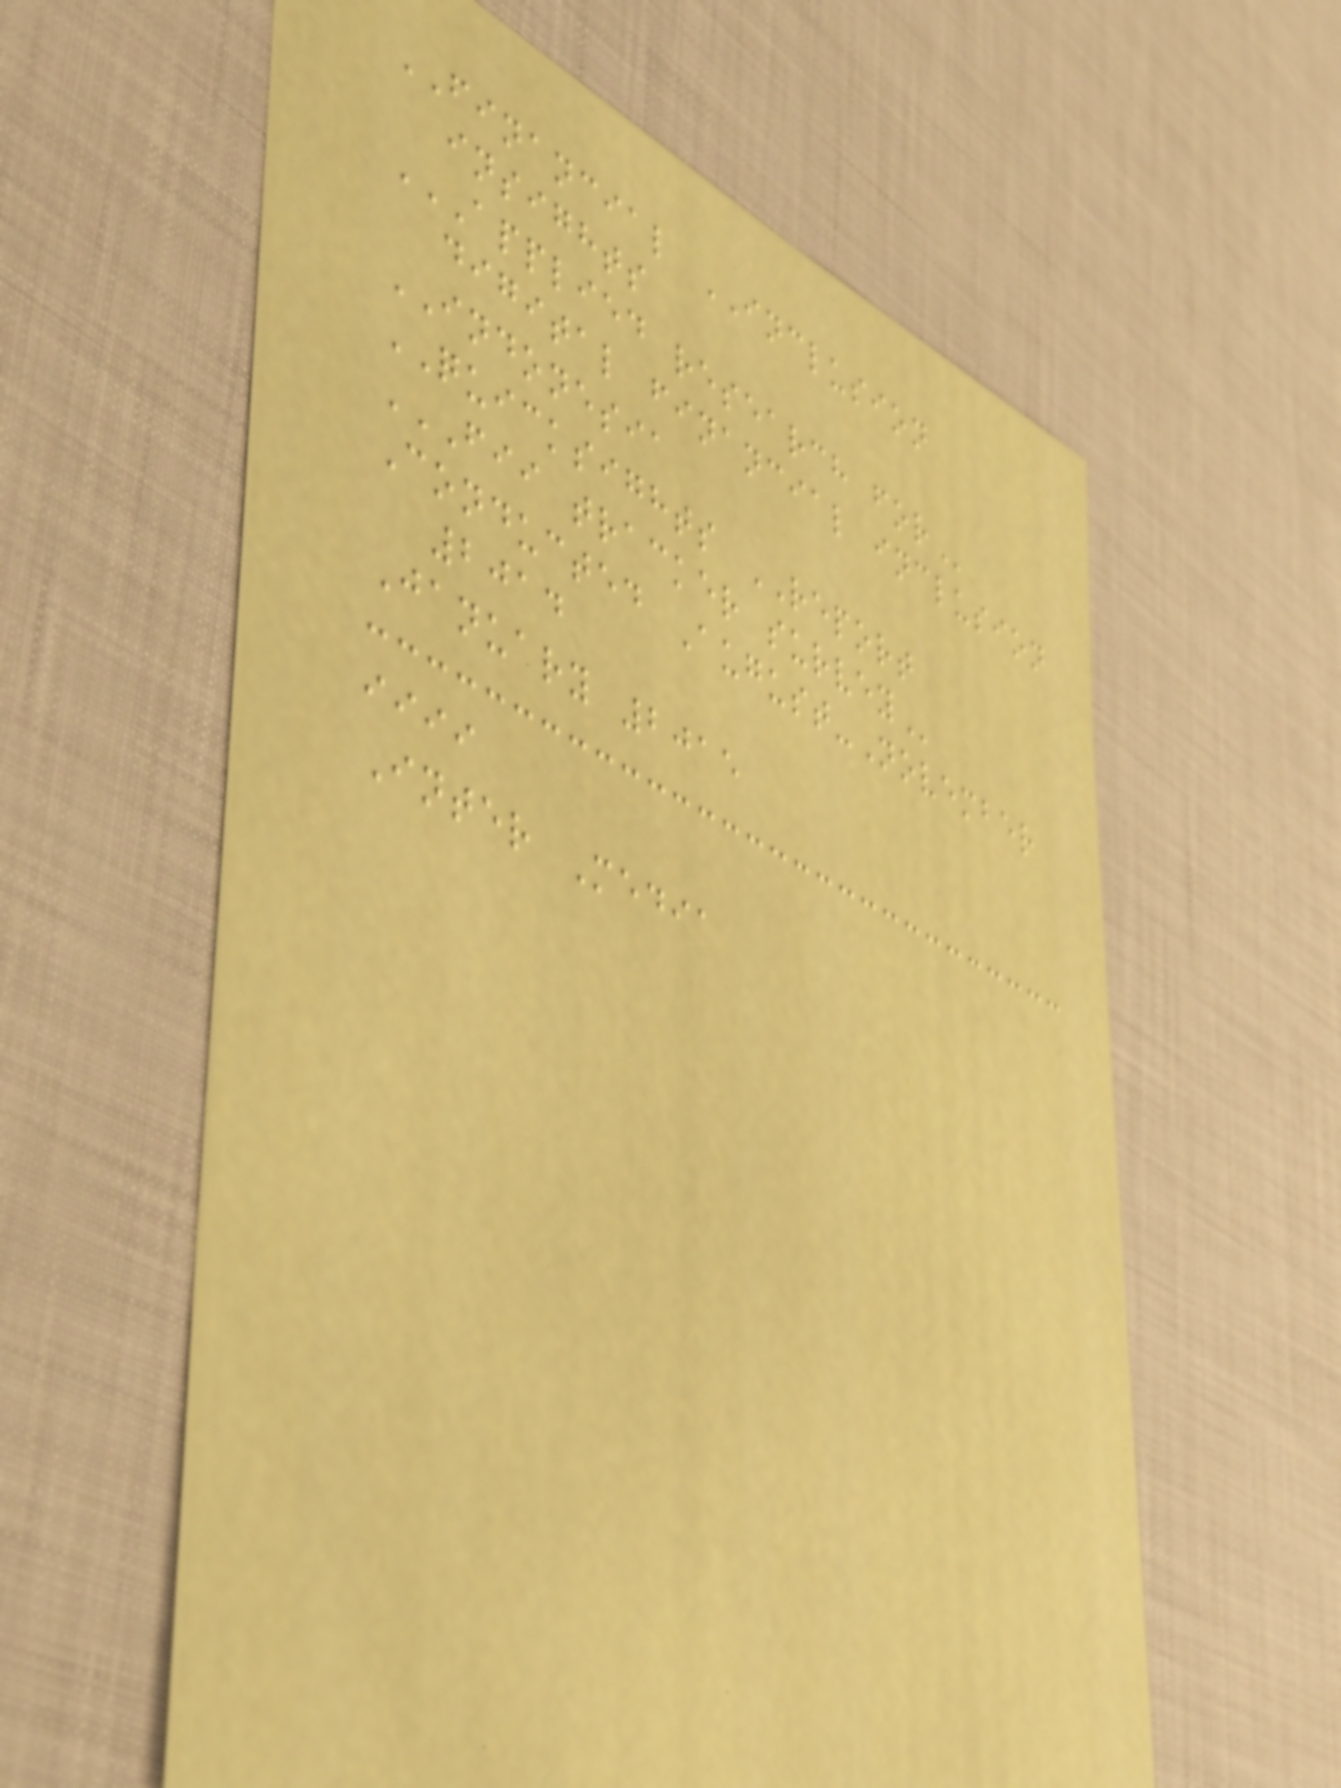FINANCIAL INCLUSION
insights
APPLIED RESEARCH FOR
digital financial inclusion
INDONESIA
QUICKSIGHTS REPORT
FII TRACKER SURVEY
Conducted August-November
2014
January 2015
iiii
Inter Media
